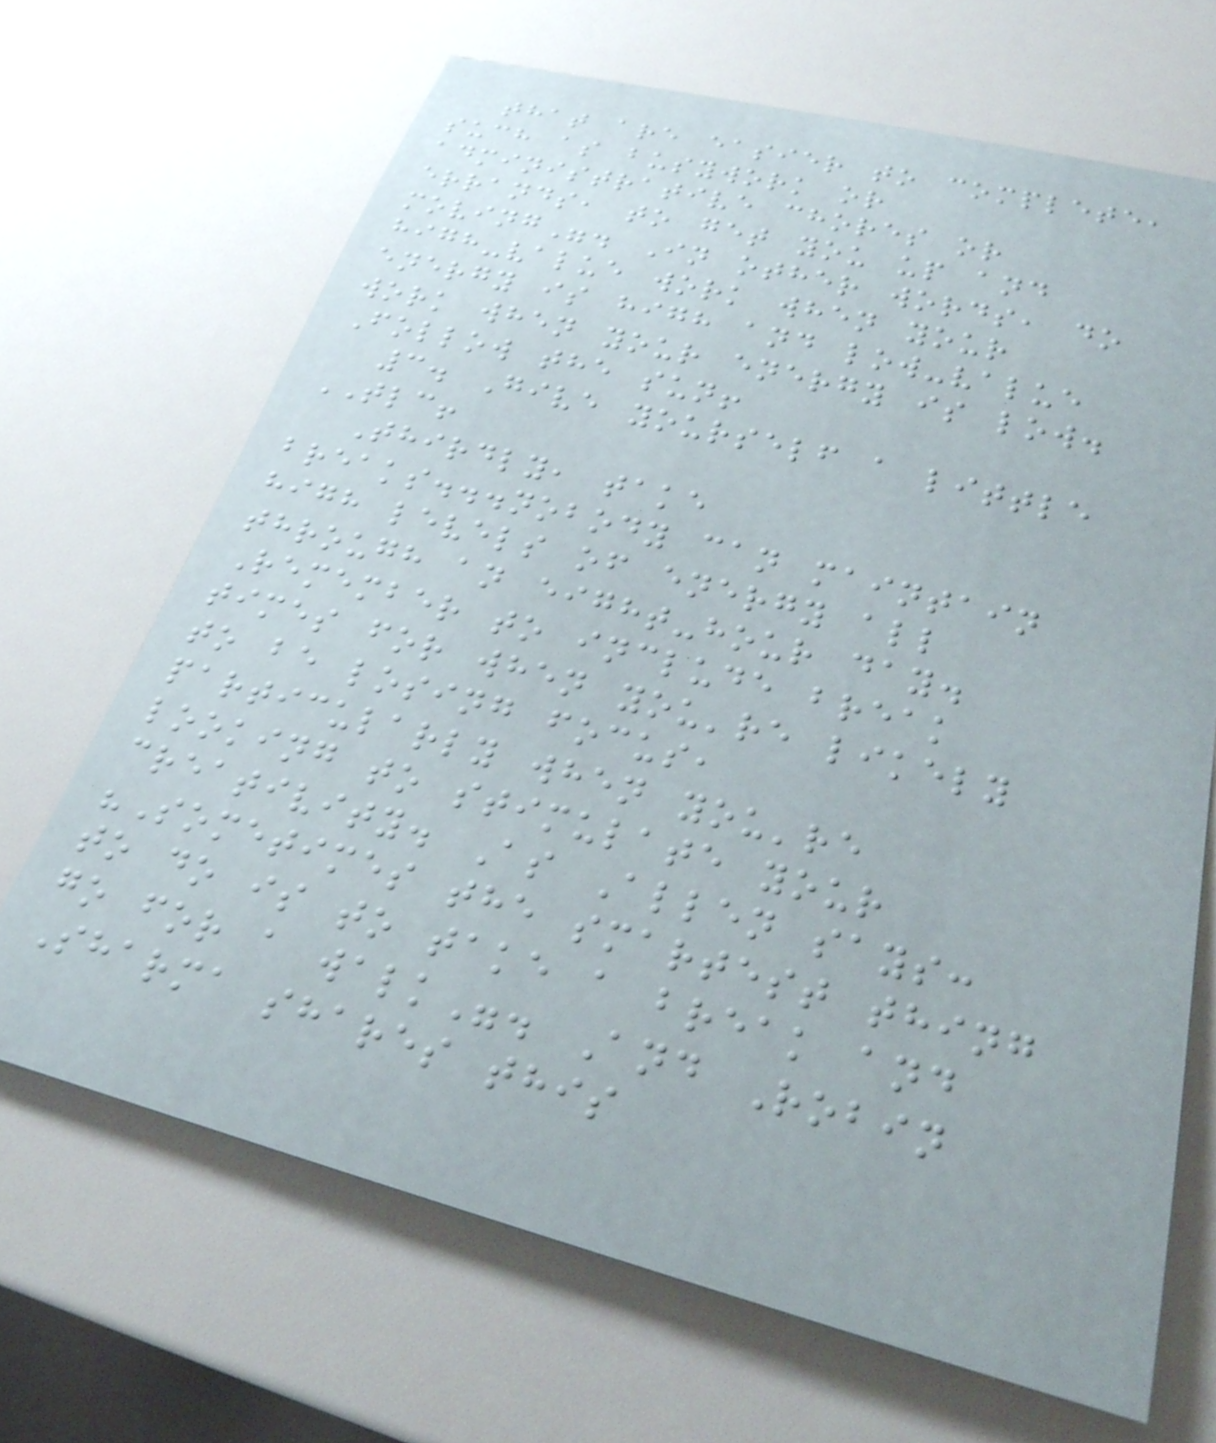that are easier to complete,
such as busywork or
administrative chores or
errands, to get you up and
moving". In other words, do
high-value work when your
energy is high and low-value
work when your energy is low.
Follow the sun!
3. Give yourself a little
TLC!
Thirdly, take
breaks...nobody can maintain
high levels of energy all
through an eight-hour day.
Remember to include break
times for when you're likely
to be losing focus,
particularly when you're
looking to stimulate your
creativity. As Allen says:
"Sometimes the smartest thing
to do is to take a break and
go for a walk". And Robin
Sharma shares this
